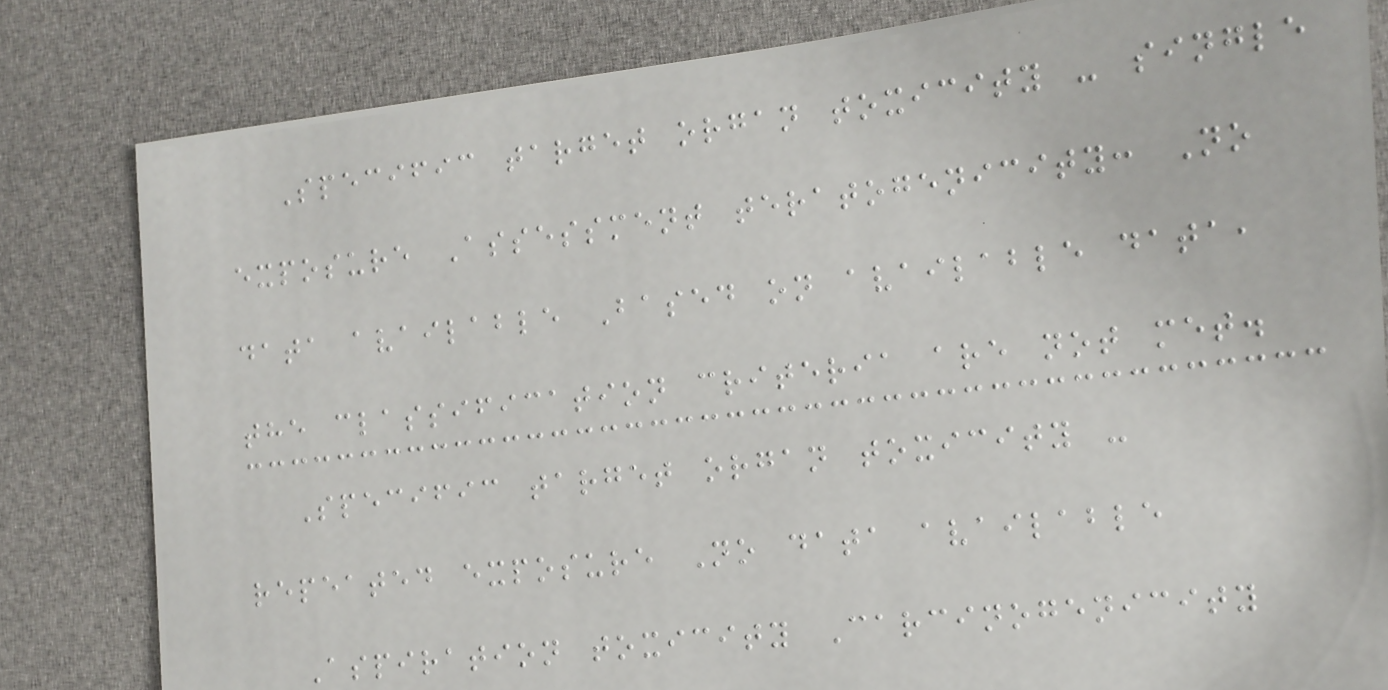Specific target organ toxicity - single
exposure Assessment teratogenicity: No
data available Based on available data,
the classification criteria are not met.
Specific target organ toxicity -
repeated exposure No data available
Aspiration toxicity Carcinogenicity
